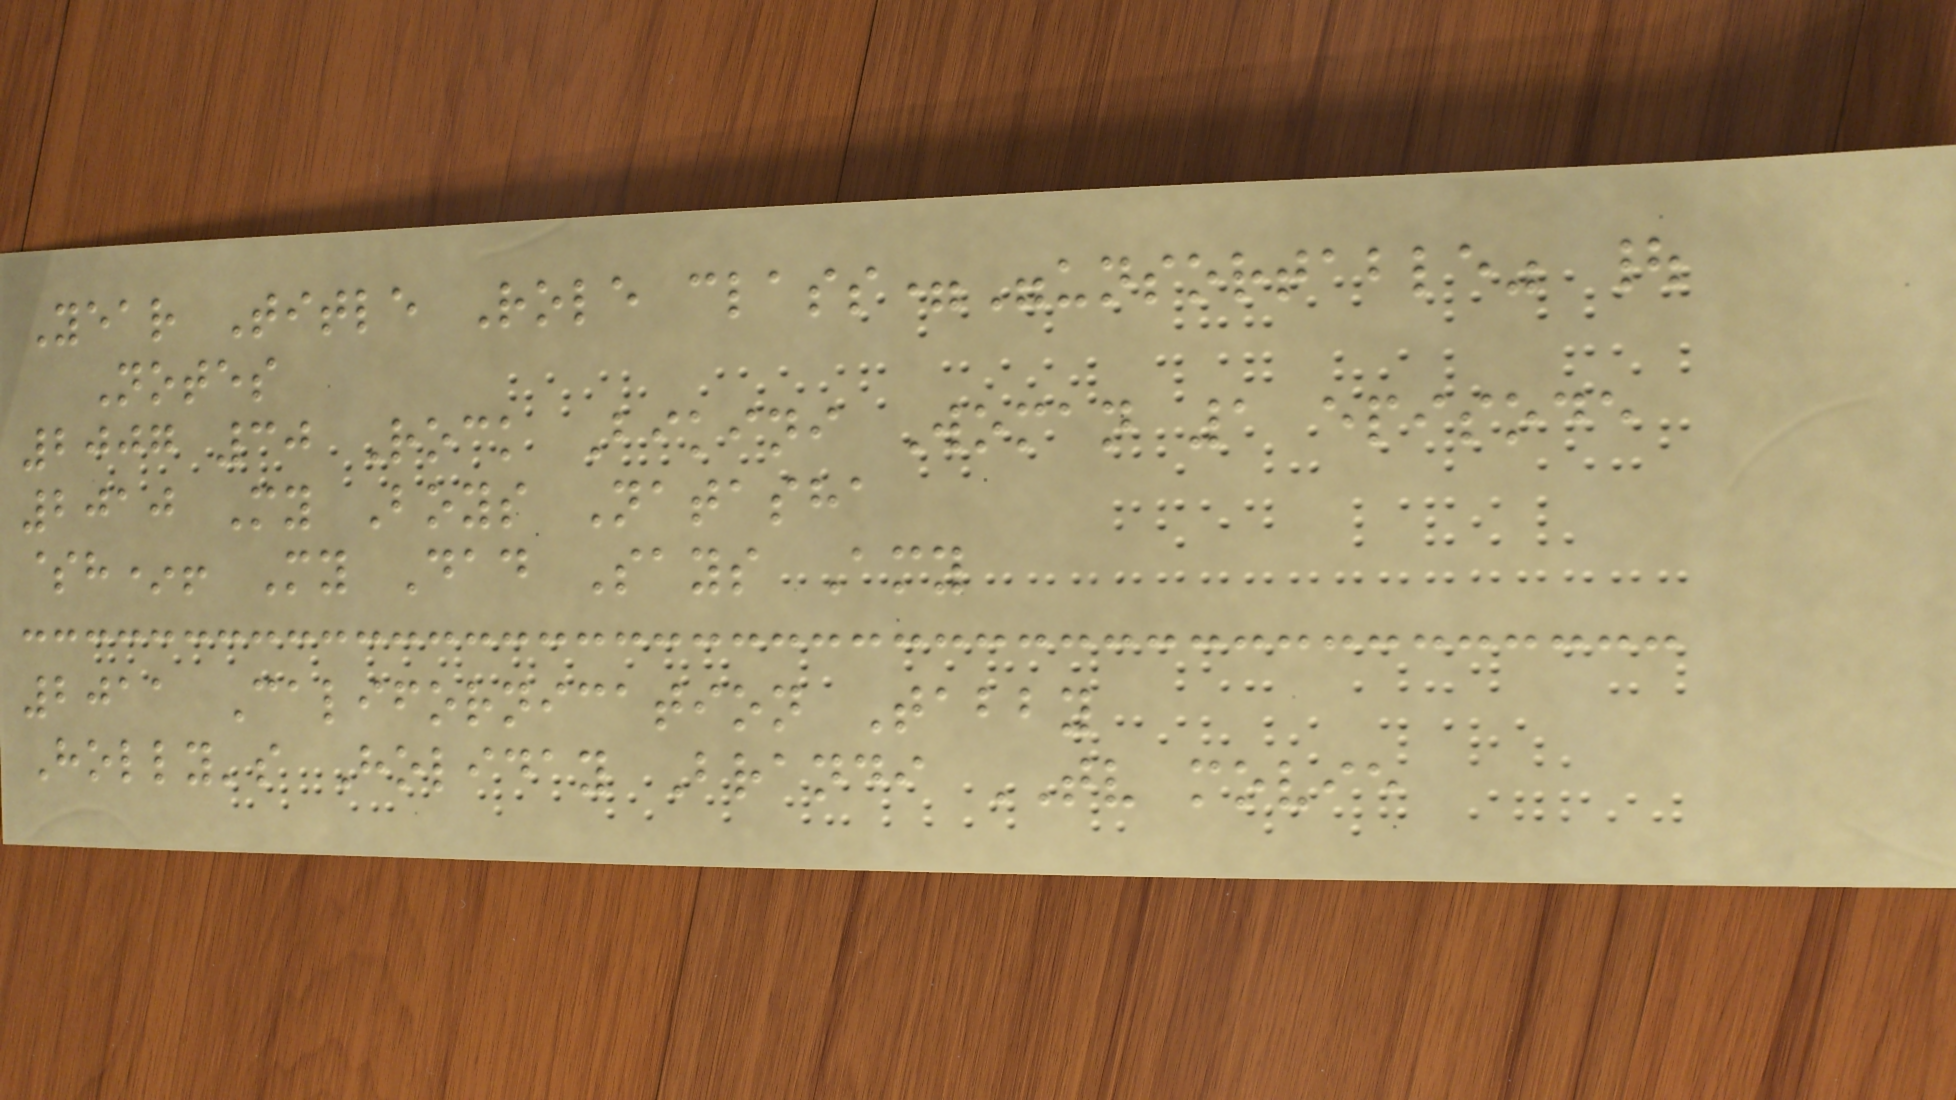Year Title Role class="unsortable" |
Notes
2007 30 Rock Bikini Woman 1 episode
2010 My Boys Natasha
$h*! My Dad Says Amy
2011 Californication Tabby
Holly's Holiday Brandi TV movie
